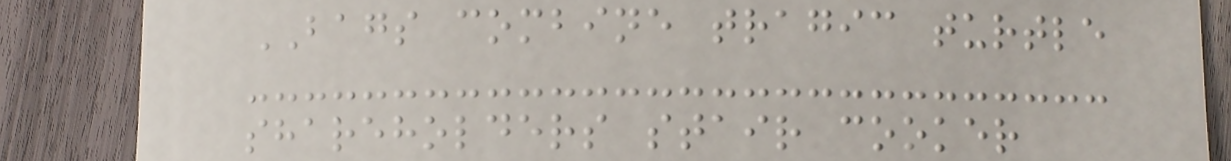BAGS combine tragic turtle
shareholders stair cooker
